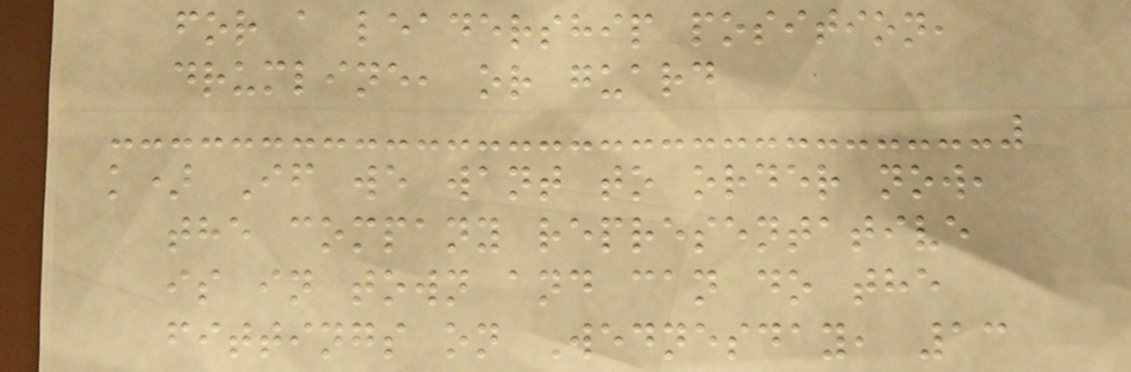for a leadership position,
drumline, or guard
k) If we want to order now,
the company representative
is in town and can do the
fittings on Wednesday, 13
